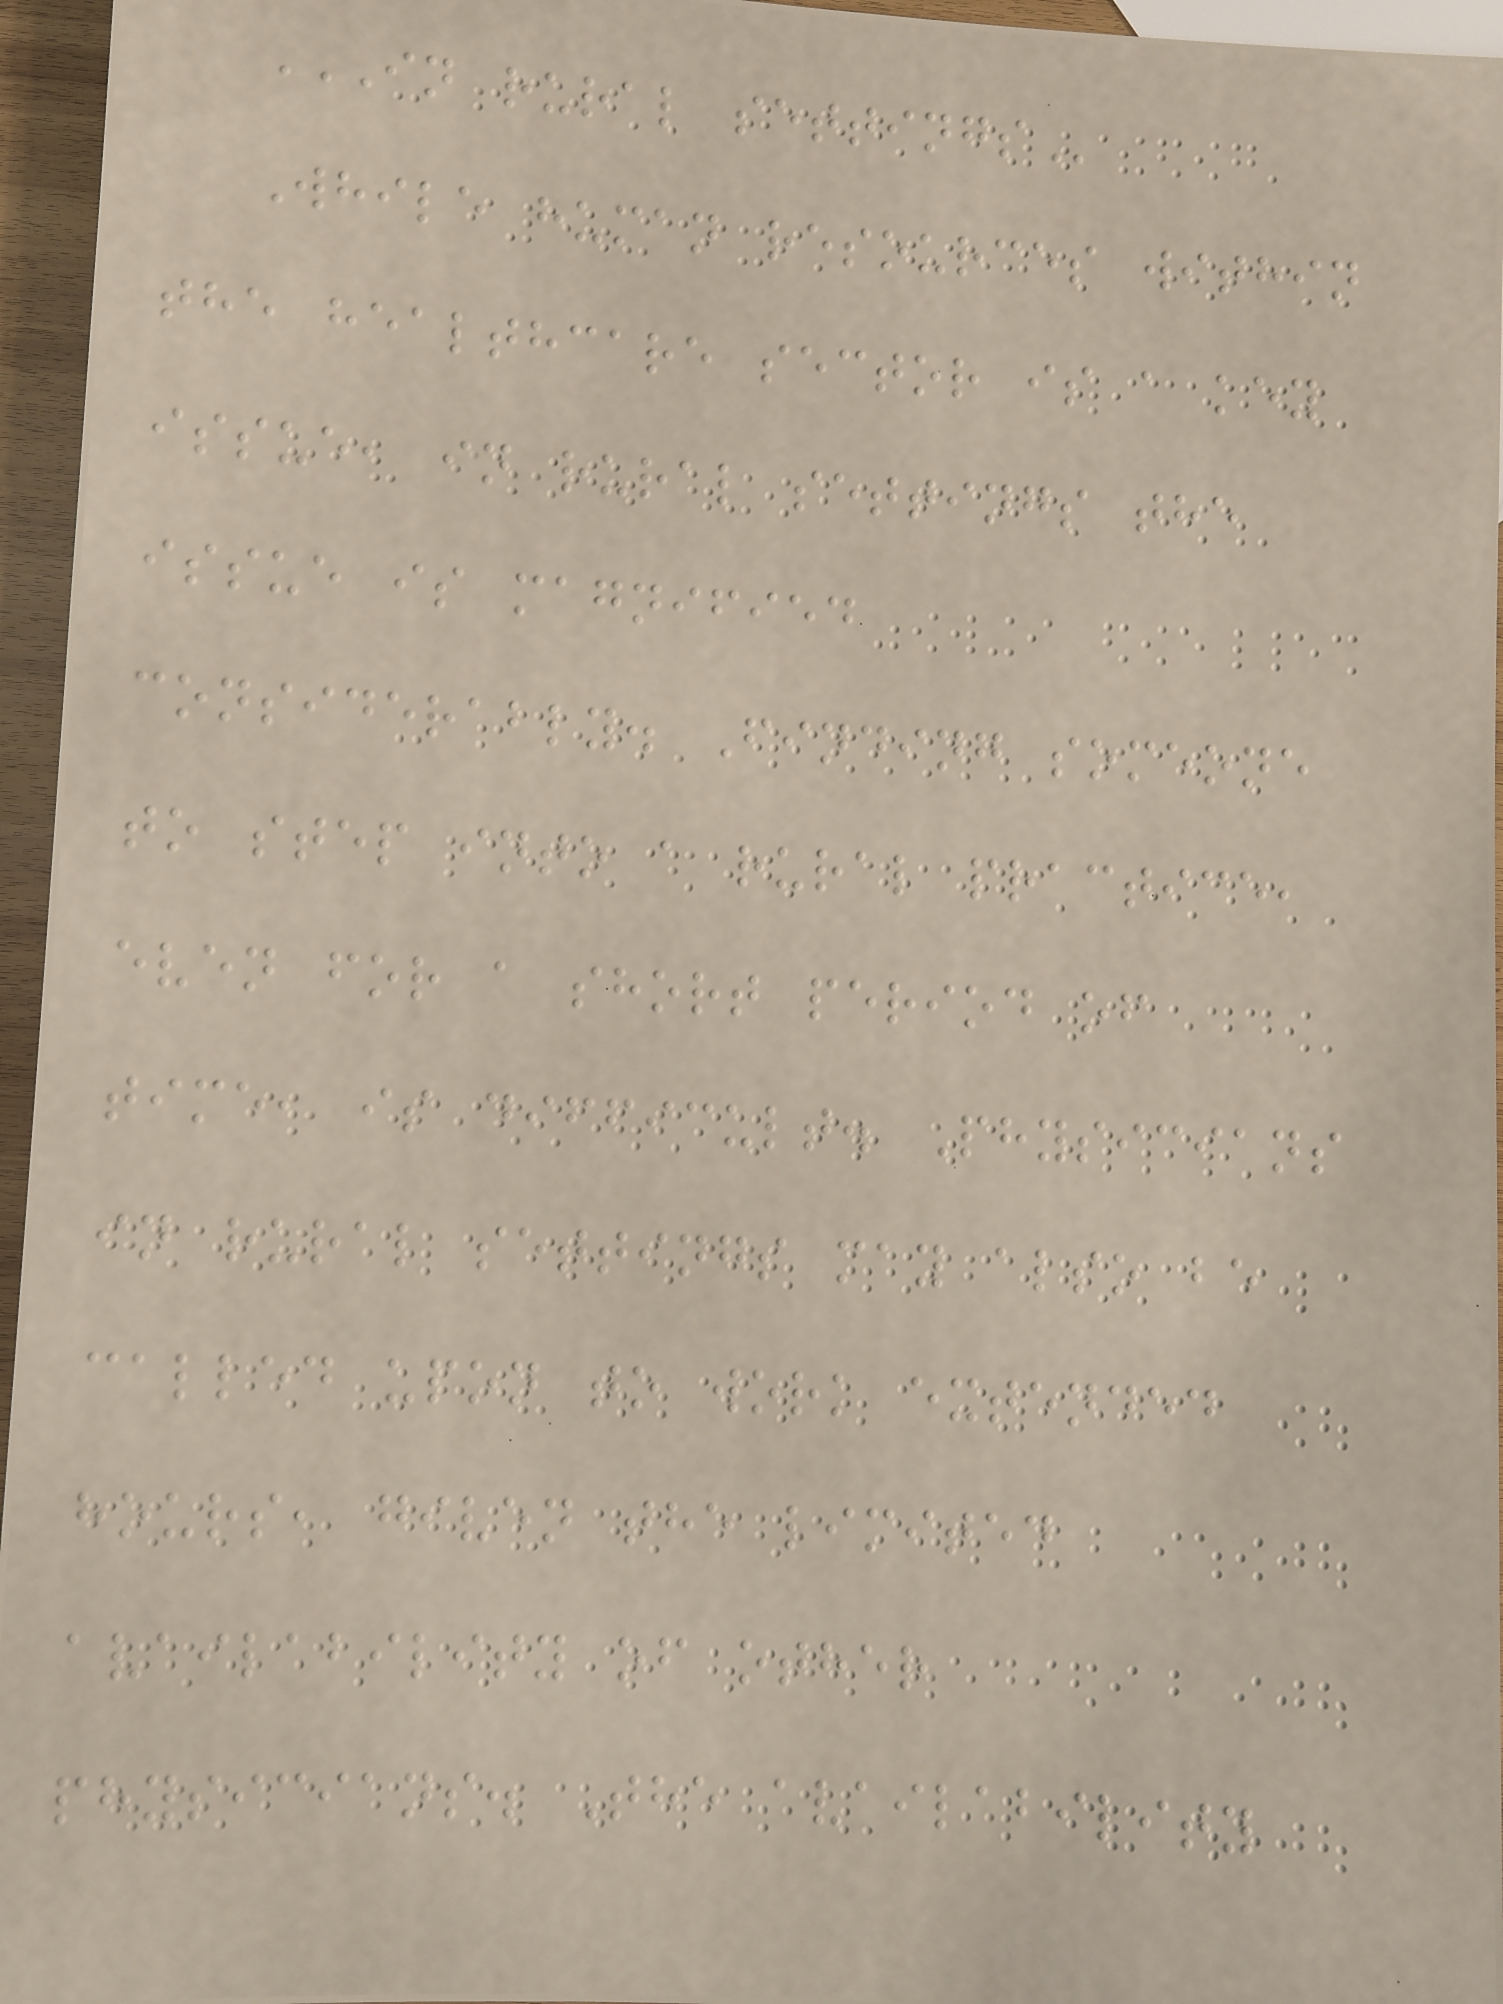IN RURAL SETTINGS
While human resources within
the healthcare sector is a key
issue, in rural settings the
issue is magnified
considerably. Finding someone
to step into a rural practice,
even for a short period of
time, is difficult. Physicians
in rural settings may also be
called upon to work extended
hours, given the limited
availability of other
physicians. The availability
